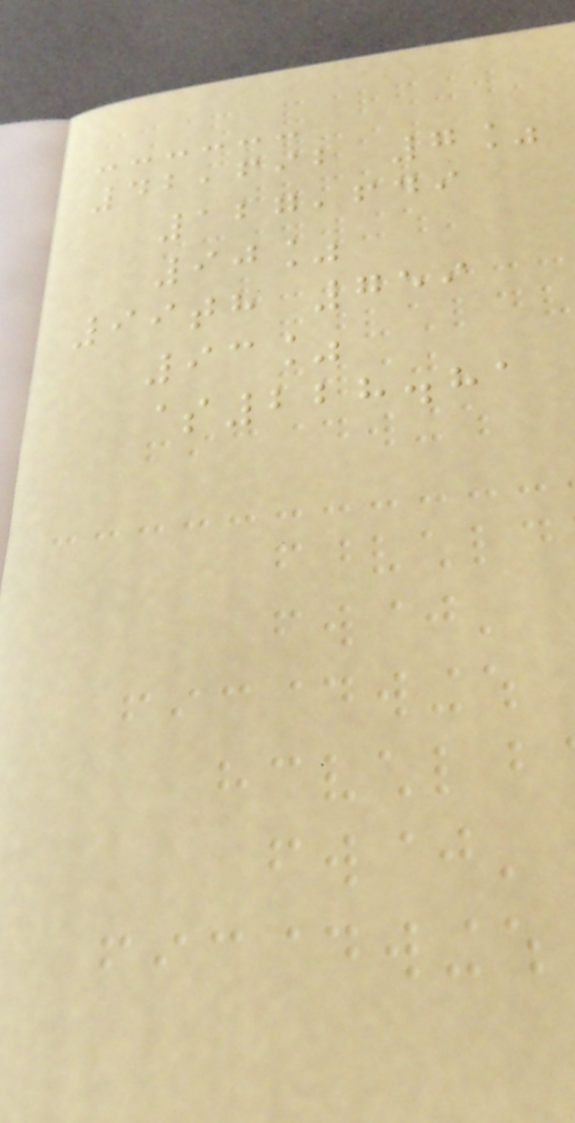42,692 7%
127,649
90%
99th 759
93%
$228.81
